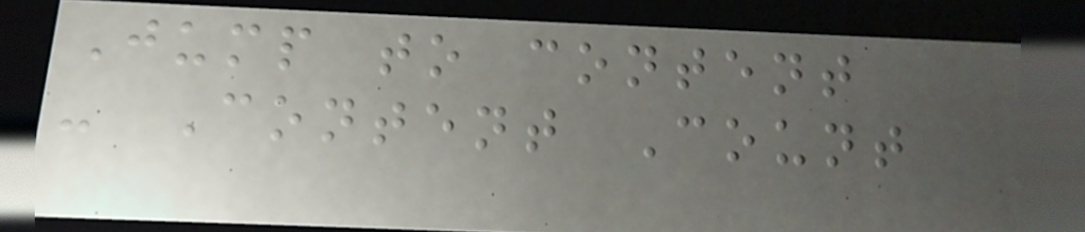Jump to content
- Content Count
